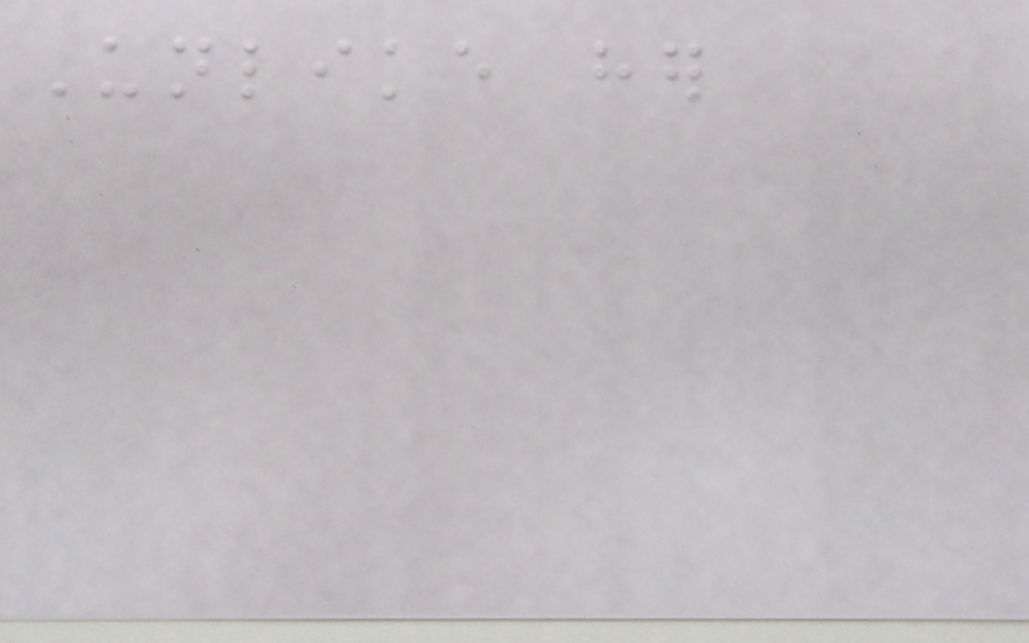Unlike her
